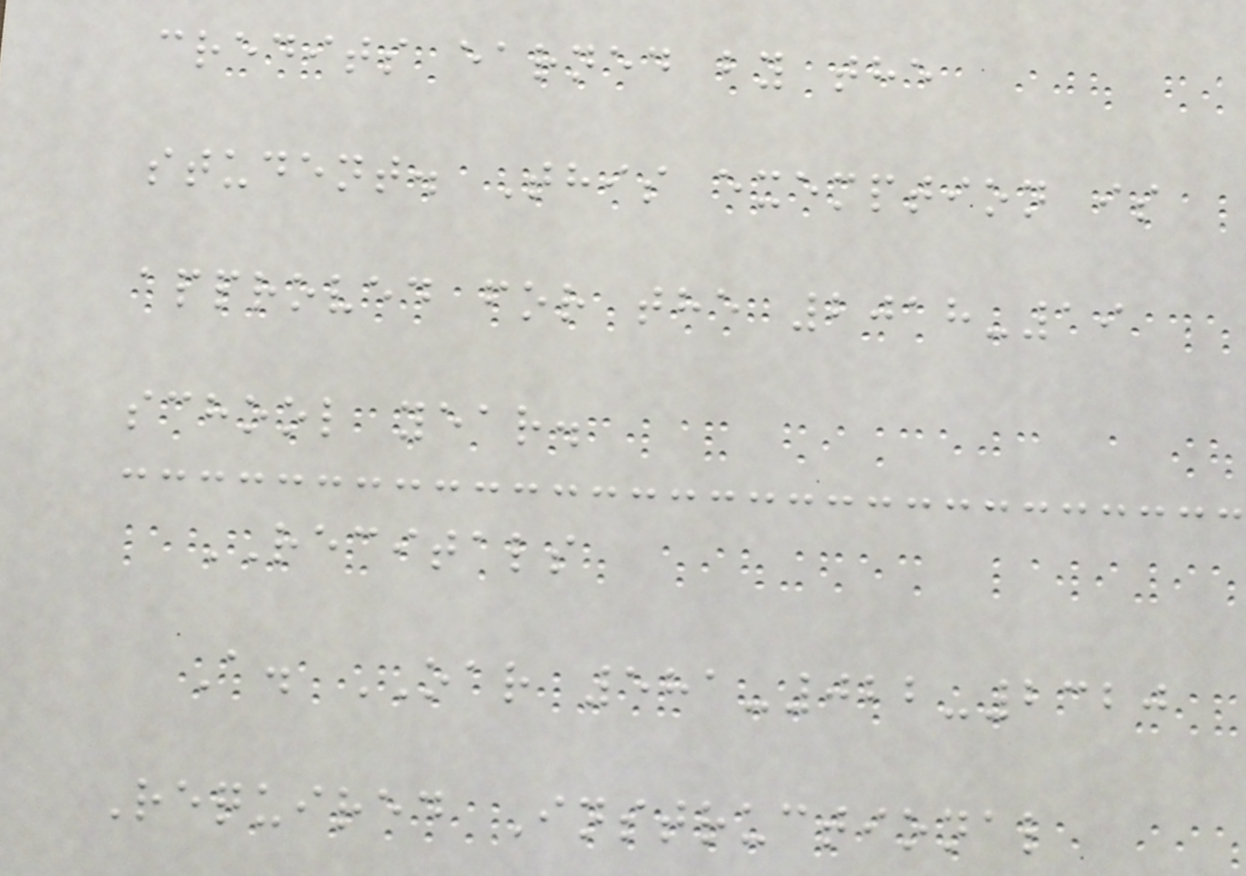credits earned by the
student. This exemption is
approved for the 2018-19
school year.
RECITALS
A. OAR 581-022-2320
Required Instructional
